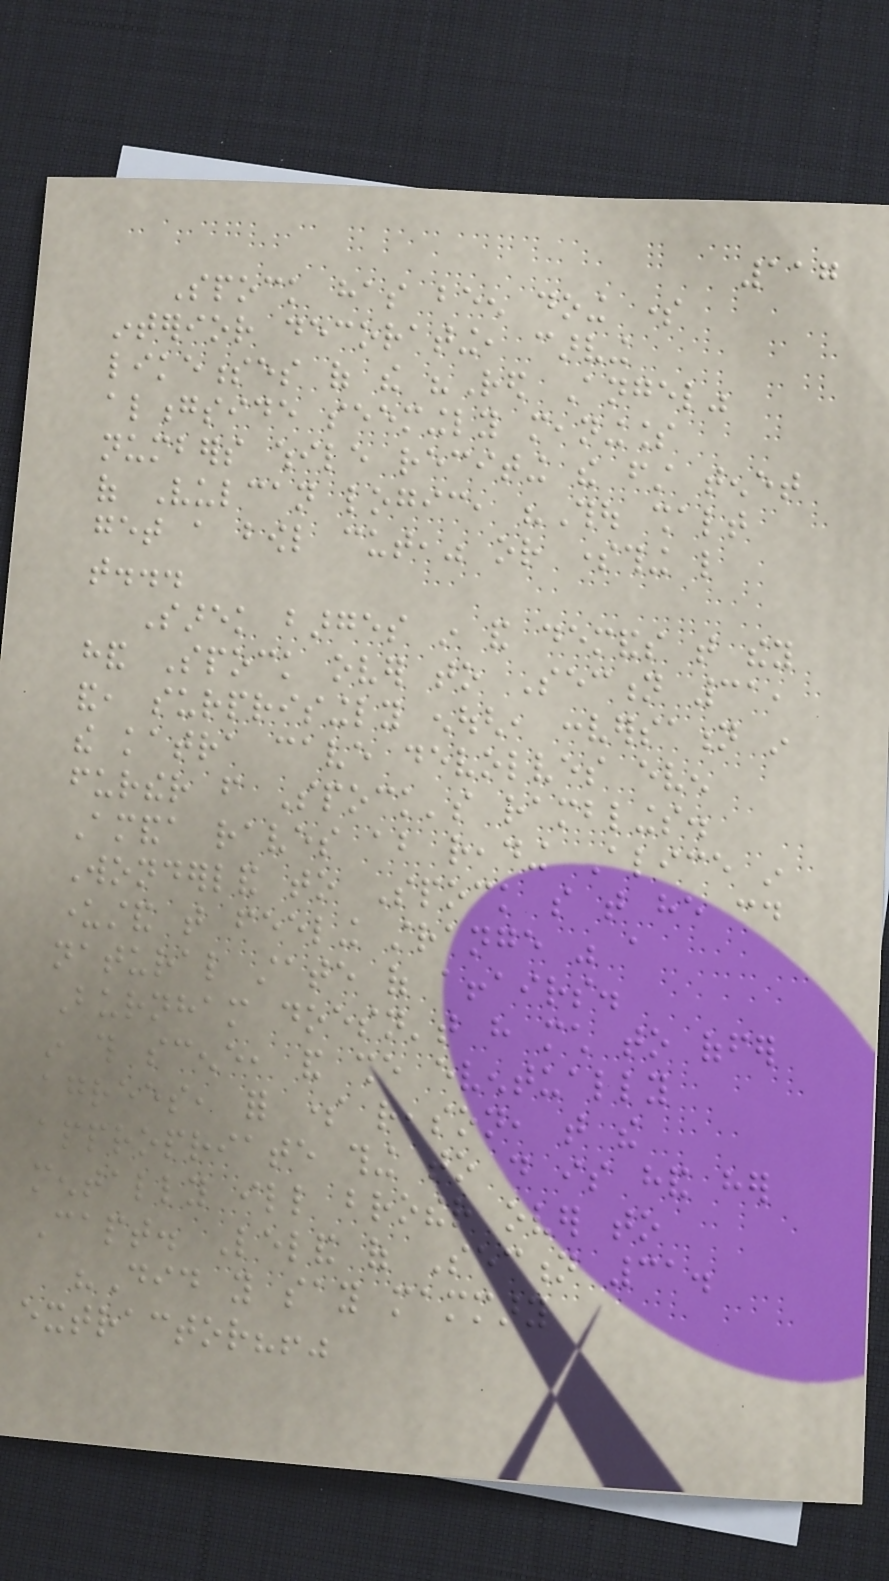117
Spock has been doing some
interior decorating, carving
likenesses of the "Red Angel"
alongside seemingly meaningless
numbers while reciting the first tenet
of Vulcan logic, "Thou shalt
get a bowl cut," or something like
that...
Sarek barges in and demands that they
hand Spock over to Section 31,
and, surprisingly enough, conversation in
the katra cave devolves even
further from Spock's ramblings.
Amanda raves about reading Alice in
Wonderland to Spock so that he could
understand that feeling strange was a
natural state of affairs.
Burnham doesn't have much to offer
in this scene, and she eventually
agrees, for some reason, that the
appropriate thing to do is hand her
mentally ill brother over to
Capt. Leland of Section 31.
"Did you say mammary
extractor?!"
